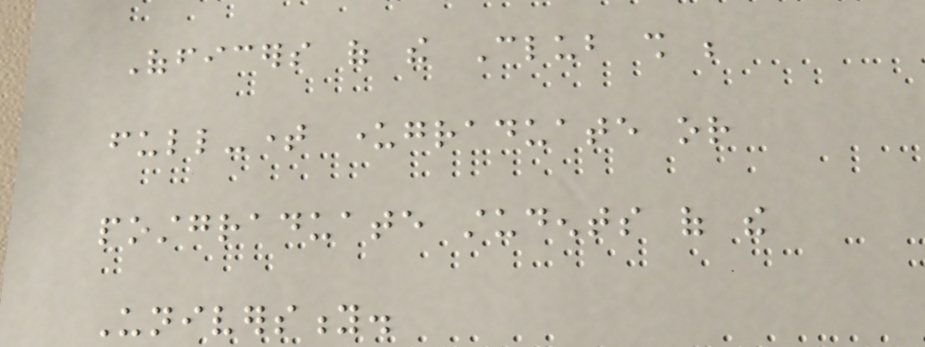Officers of the Club shall be
full-time undergraduate or
postgraduate students of the
University.
